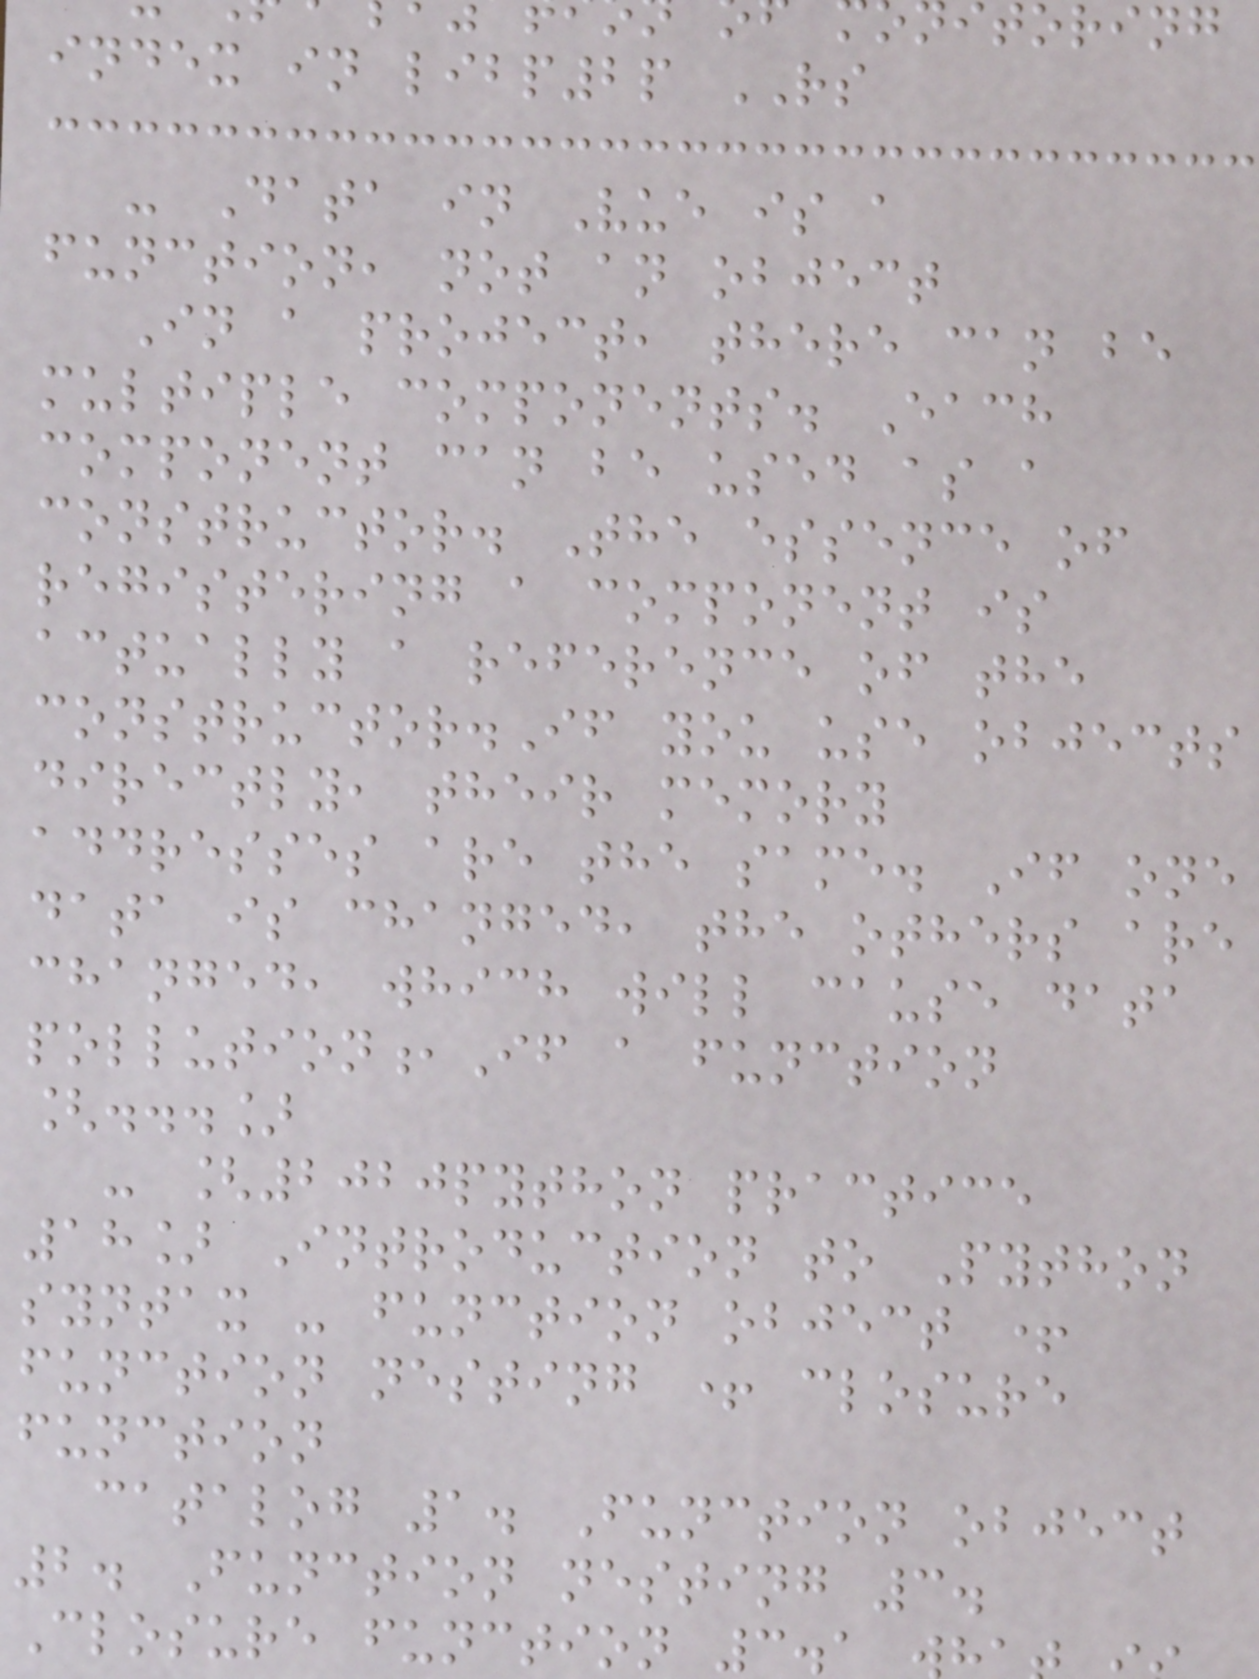index in libp2p RS
- Data in Vue is a
function, not an object
In a project, there can be
multiple components. Each
component can be used as a
constructor. The essence of
registering a component is
actually a reference of the
constructor.If you use objects
directly, their memory
addresses are the same. If one
data is changed, the others are
changed, which will cause data
pollution,If a function
[...]
- [2020python practice
18] Introduction to Python
syntax - function object +
function nesting + closure
function
catalog 1. Function object
2. Function nesting 3.
Closure function 3.1
